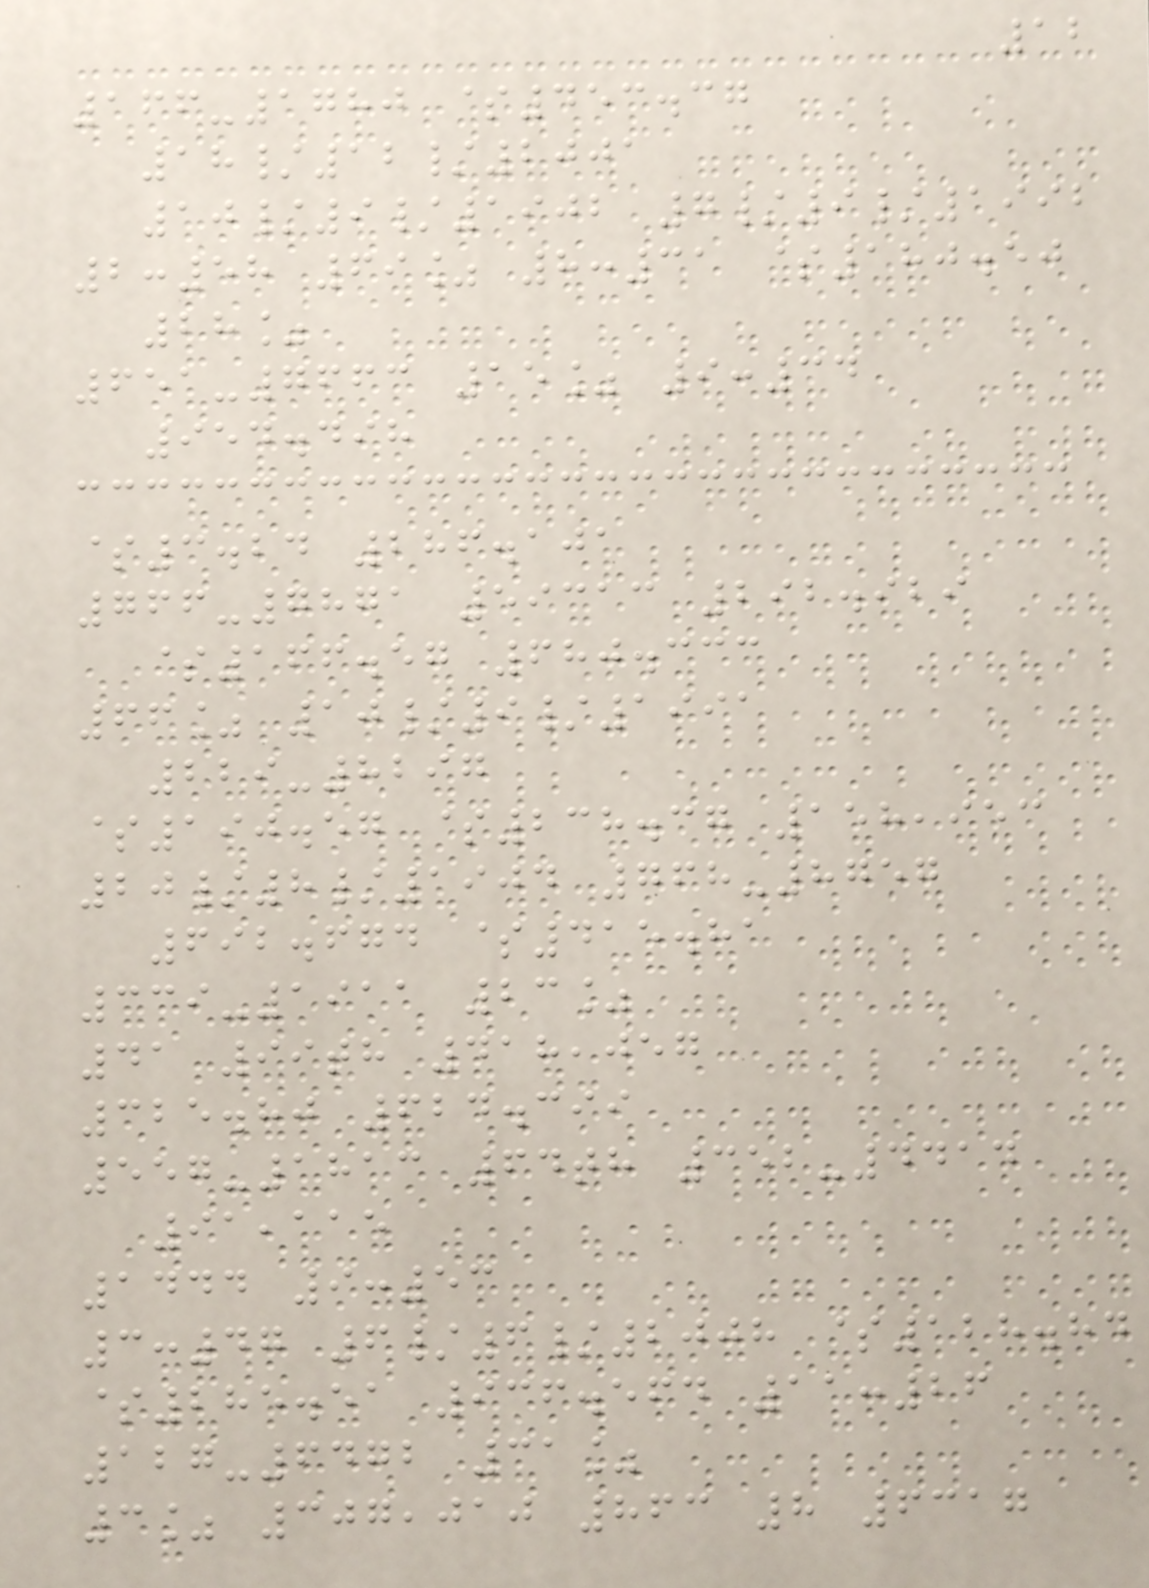12
166-1780 $453.37
18/12/2001
10/9/1902 7/9/1992
2:58 69% 8:31 $180.50
28%
651-7663 15% 9:34
954.498
$3.24 286.101
766-7871 59313 292.929
$166.57 680.333
66% 10/9/1991
229-8297
$190.57 $238.37 158,953
20/8/1904 768-8757
692.674 $415.81
339-1911 23%
41 99th 418,057
325.80 624.399
557-1813 64th 352-4414
91,115
1444 9:53
3:47 6/6/2008 $128.84
$285.51 936.564 11:26
127-6472 31%
3% 307,010 863 8 6317
